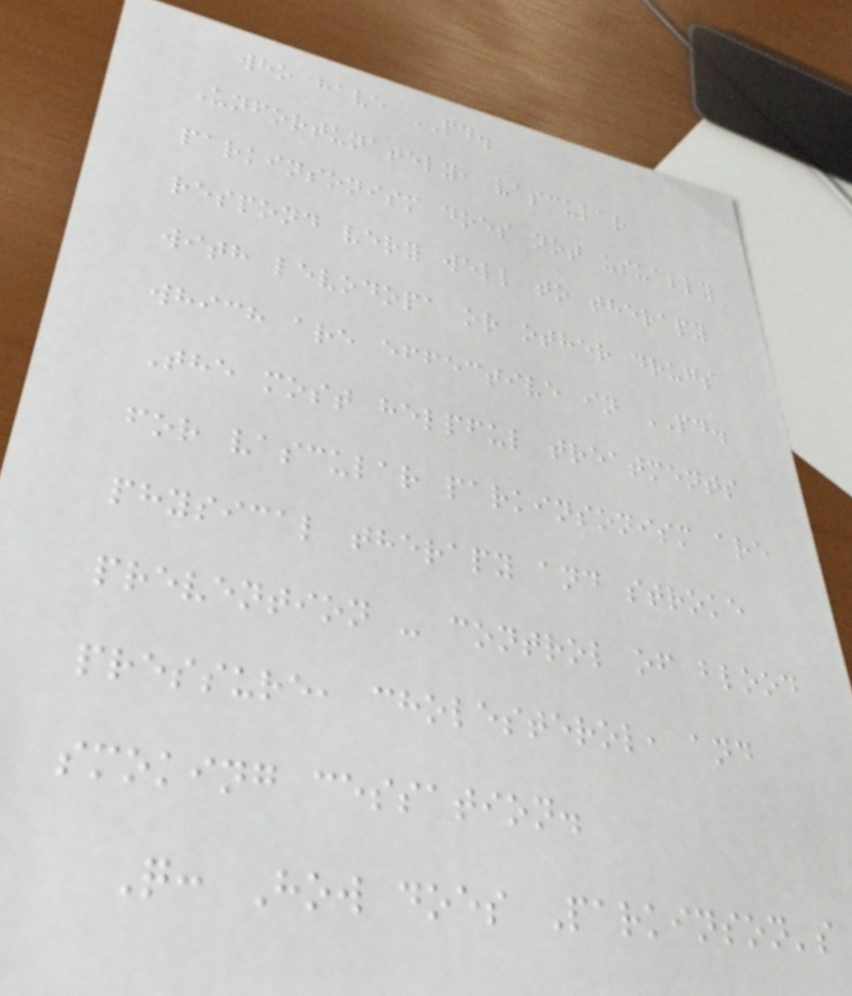who have PD.
Unfortunately, vascular
parkinsonism does not usually
respond very well to therapy
with levodopa or other drugs
which are effective in PD.
The most helpful treatments
for vascular parkinsonism are
physical therapy and stroke
prevention - control of blood
pressure, cholesterol, and
smoking cessation.
Q: How does Parkinson's
